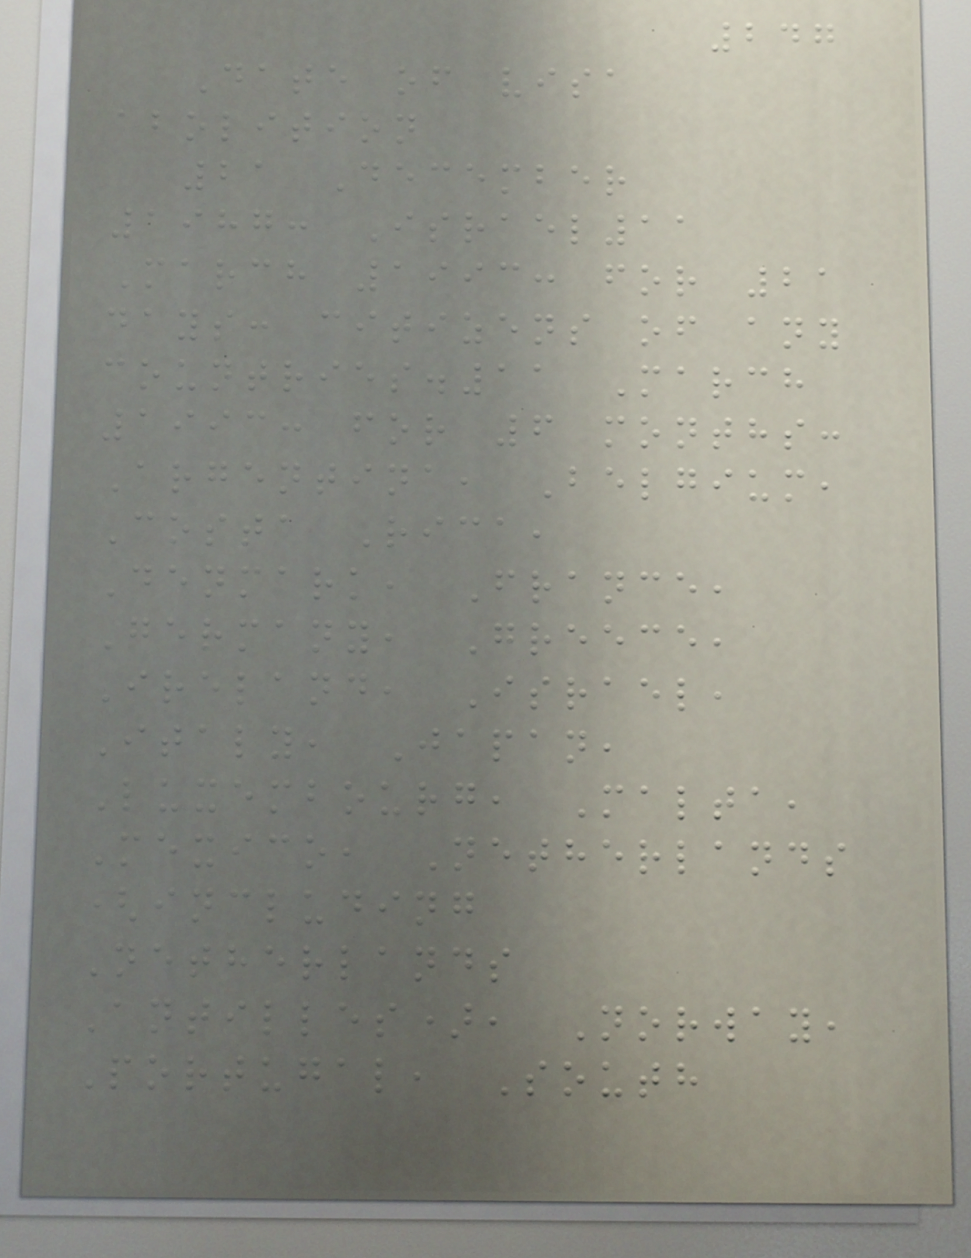247
Date of visa
abolition
21 December
1987: Israel11
March 1993: for 21
days: citizens of any
countries.11 March
1993: for 6 months:
Argentina, Belgium,
Costa Rica,
Denmark, France,
Germany, Greece,
Ireland, Israel,
Italy, Japan,
Luxembourg, Malta,
Mexico, Netherlands
(including
Netherlands
Antilles), Norway,
Portugal, South
